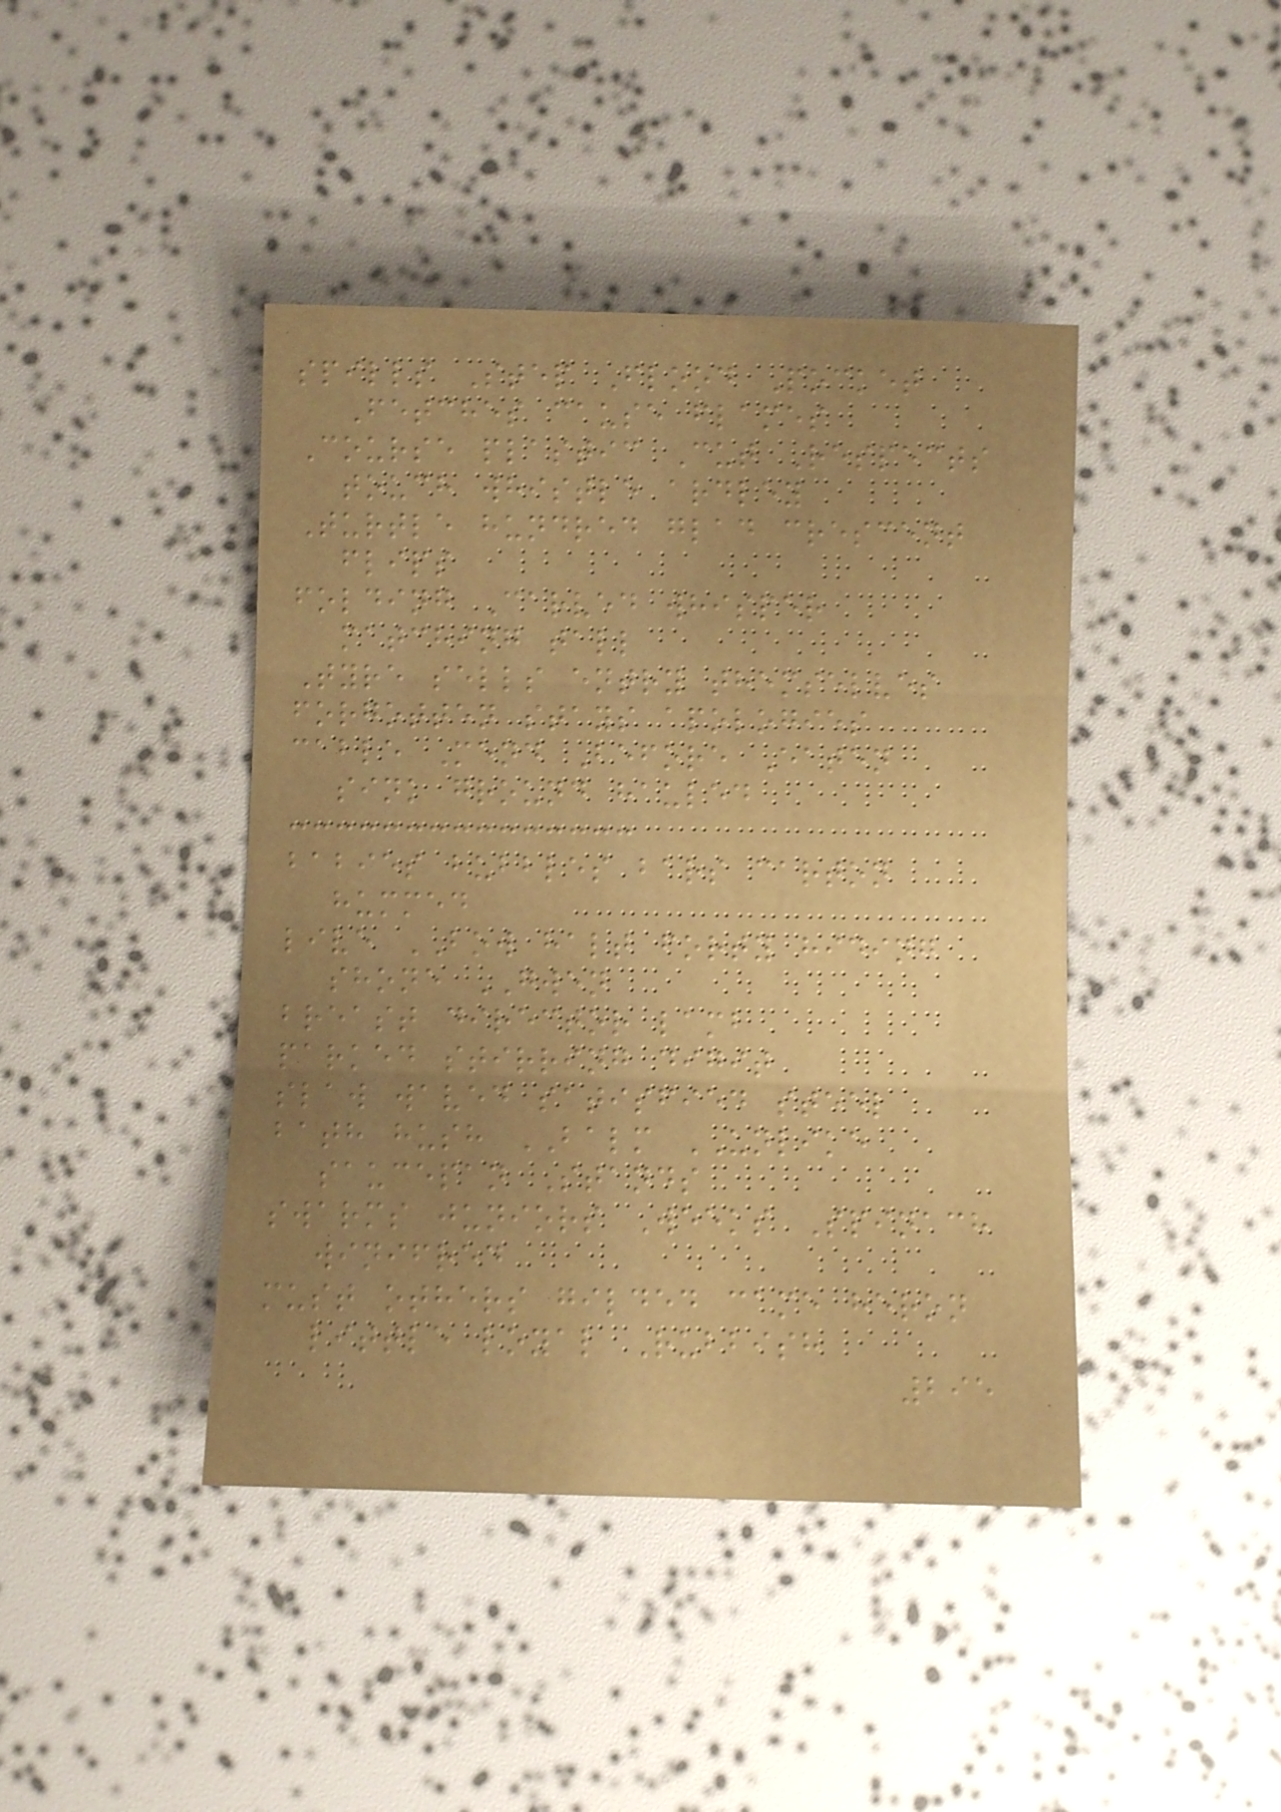spills Step Flood Pocket
Fetches cause flames
Course plastic Cut Respects
touch whistle ardley
Turtle hundred glad crescent
flips
folding Carved whisper
matching tall
Tyre sells entry themselves
forgotten stays apologies
cable Mend Before Eaten
sink ground hauled
babies bubbles bars carton
hummed
live BOW halt forty hiding
shone GWEN
breast director lamb
parked stirring digit
slaw waved satisfied steel
bath hush BALM UNLIKE
saucepan Stands
swarms juniors Weeks Spinach
winifred
must others gilded came heron
little loyal Rubbish
295
